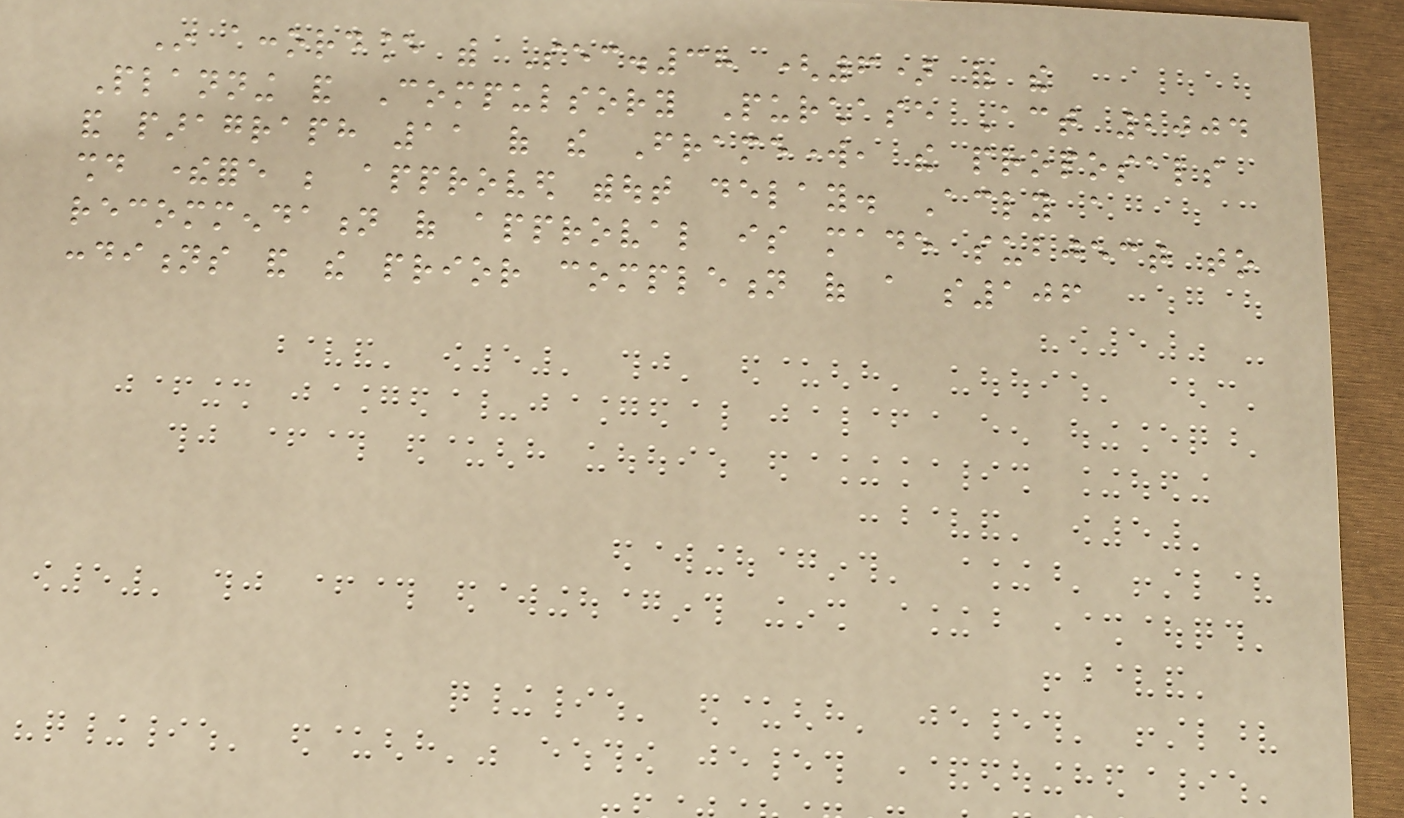In accordance with Sec.38 (6) of the
Planning and Compulsory Purchase Act 2004
and paragraph 11 of the Framework, the proposals
should therefore be approved without delay. Accordingly a
recommendation of approval is made subject to
conditions and the prior completion of a s106
